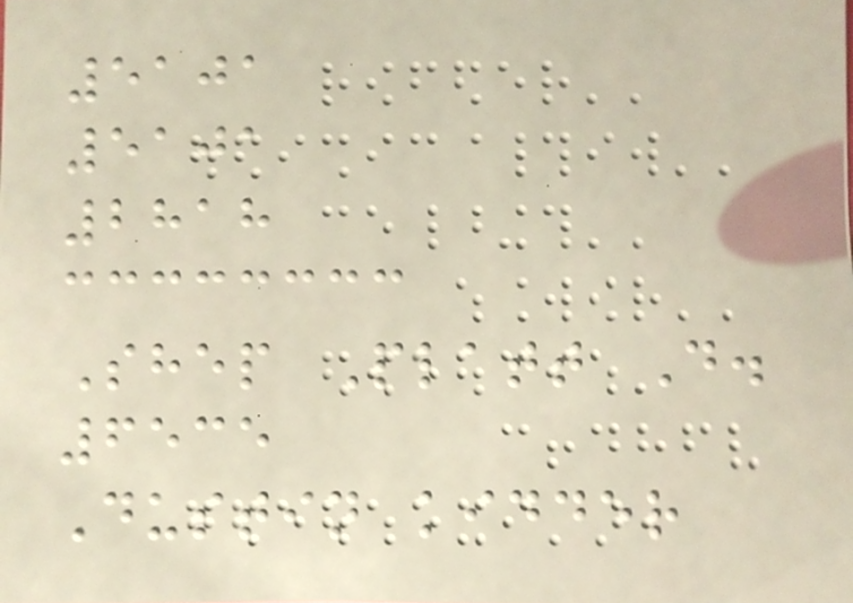5101
5101
2818
Shep Platt D.
6535
Dustin kidder
